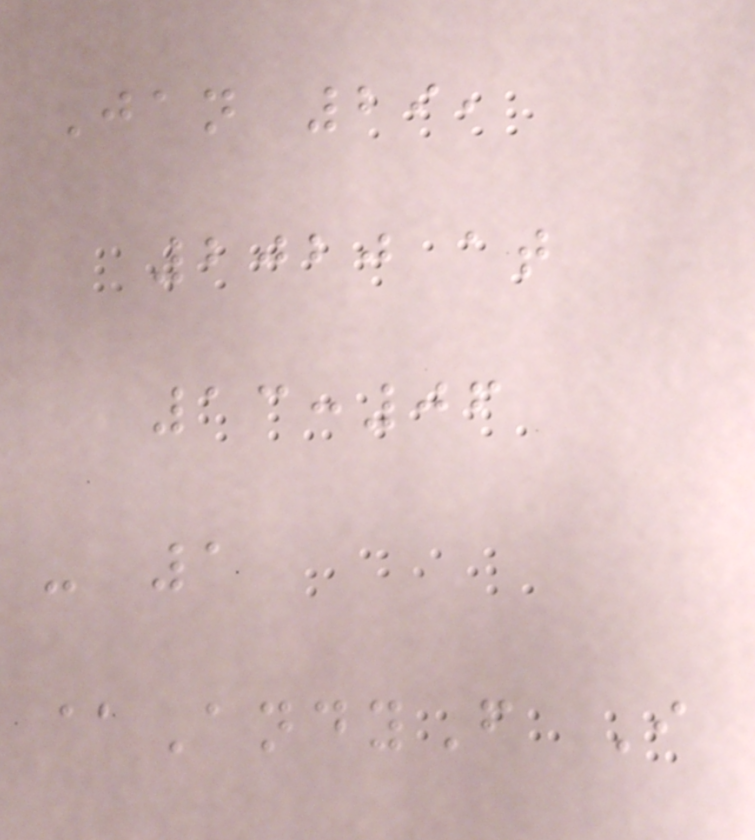Jan 29,
2020 at
13:06
- 1
@AndyF I
